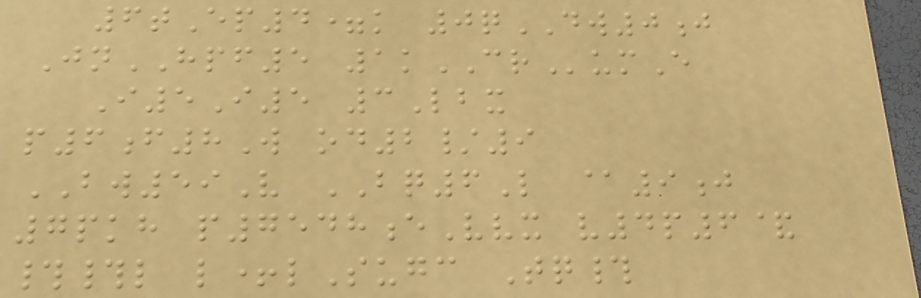6tEp4=k 0qDW0j
JnHPF5 1kCRumE
I5I5 3Lbx
p6f8W od2/9
BW59V BQ6L @9j
7pkh p7548eVvx v4p6&
##l l+lSugc Tq#
